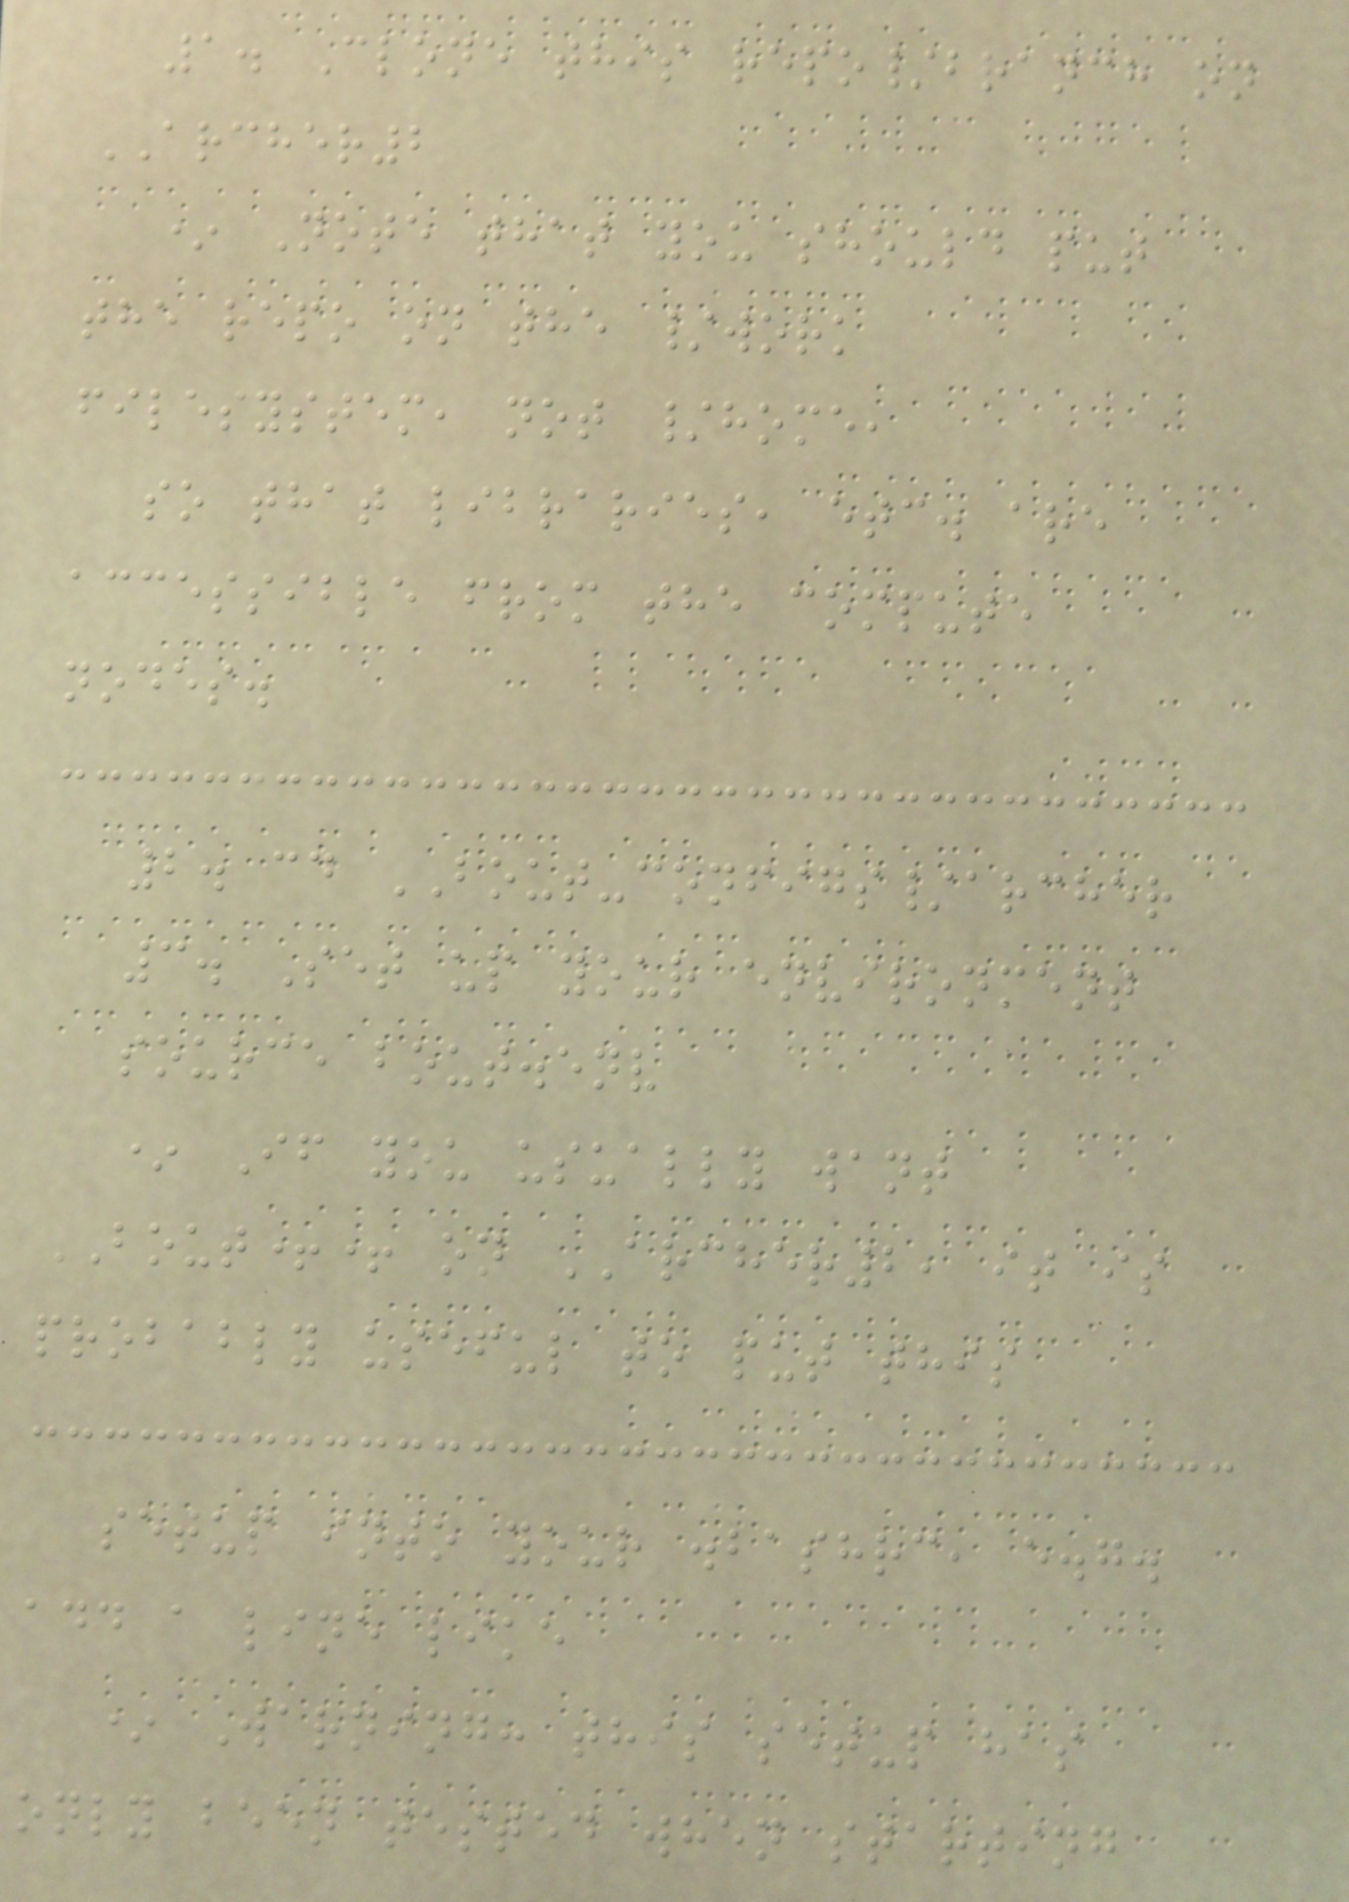1. Clone this repo/branch on
ARCHER2
* Note that you should put
the repo on the /work
filesystem, not /home,
so that libraries, etc. are
accessible from the compute
nodes.
2. cd BOUT-configs/archer
3. Set up your environment
source bout.env
* If you usually want
BOUT++ on ARCHER2, it is
probably useful to put this
setup into your .bashrc, e.g.
add a line like
* Warning: this setup has
only been tested when starting
